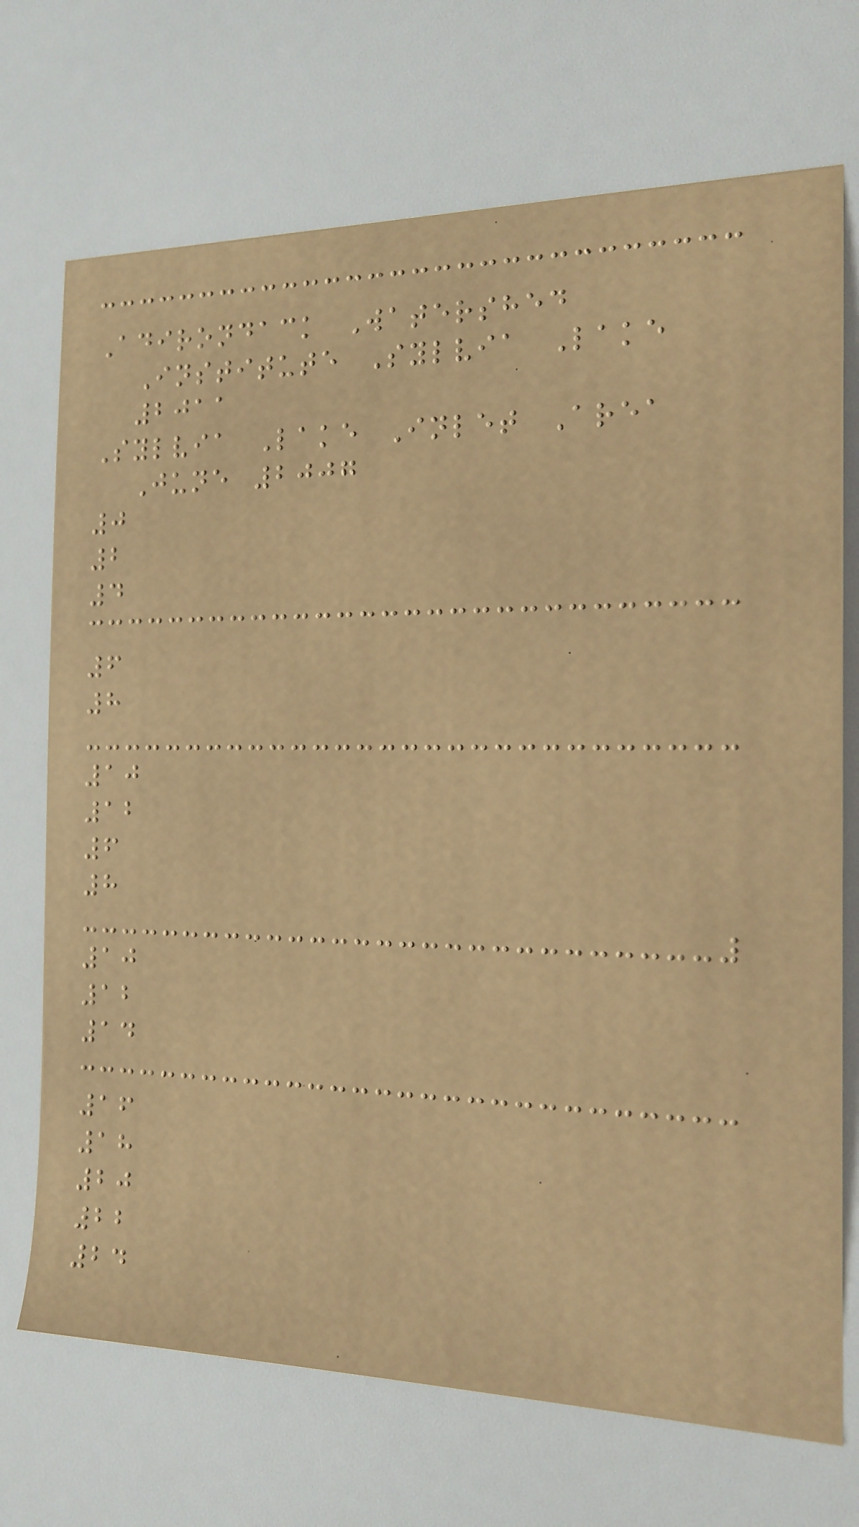Adirondack Watershed
Institute Sylvia Lake
2011
Sylvia Lake Inlet Area
June 2007
0
2
4
6
8
10
12
6
8
10
12
14
16
18
20
22
24
